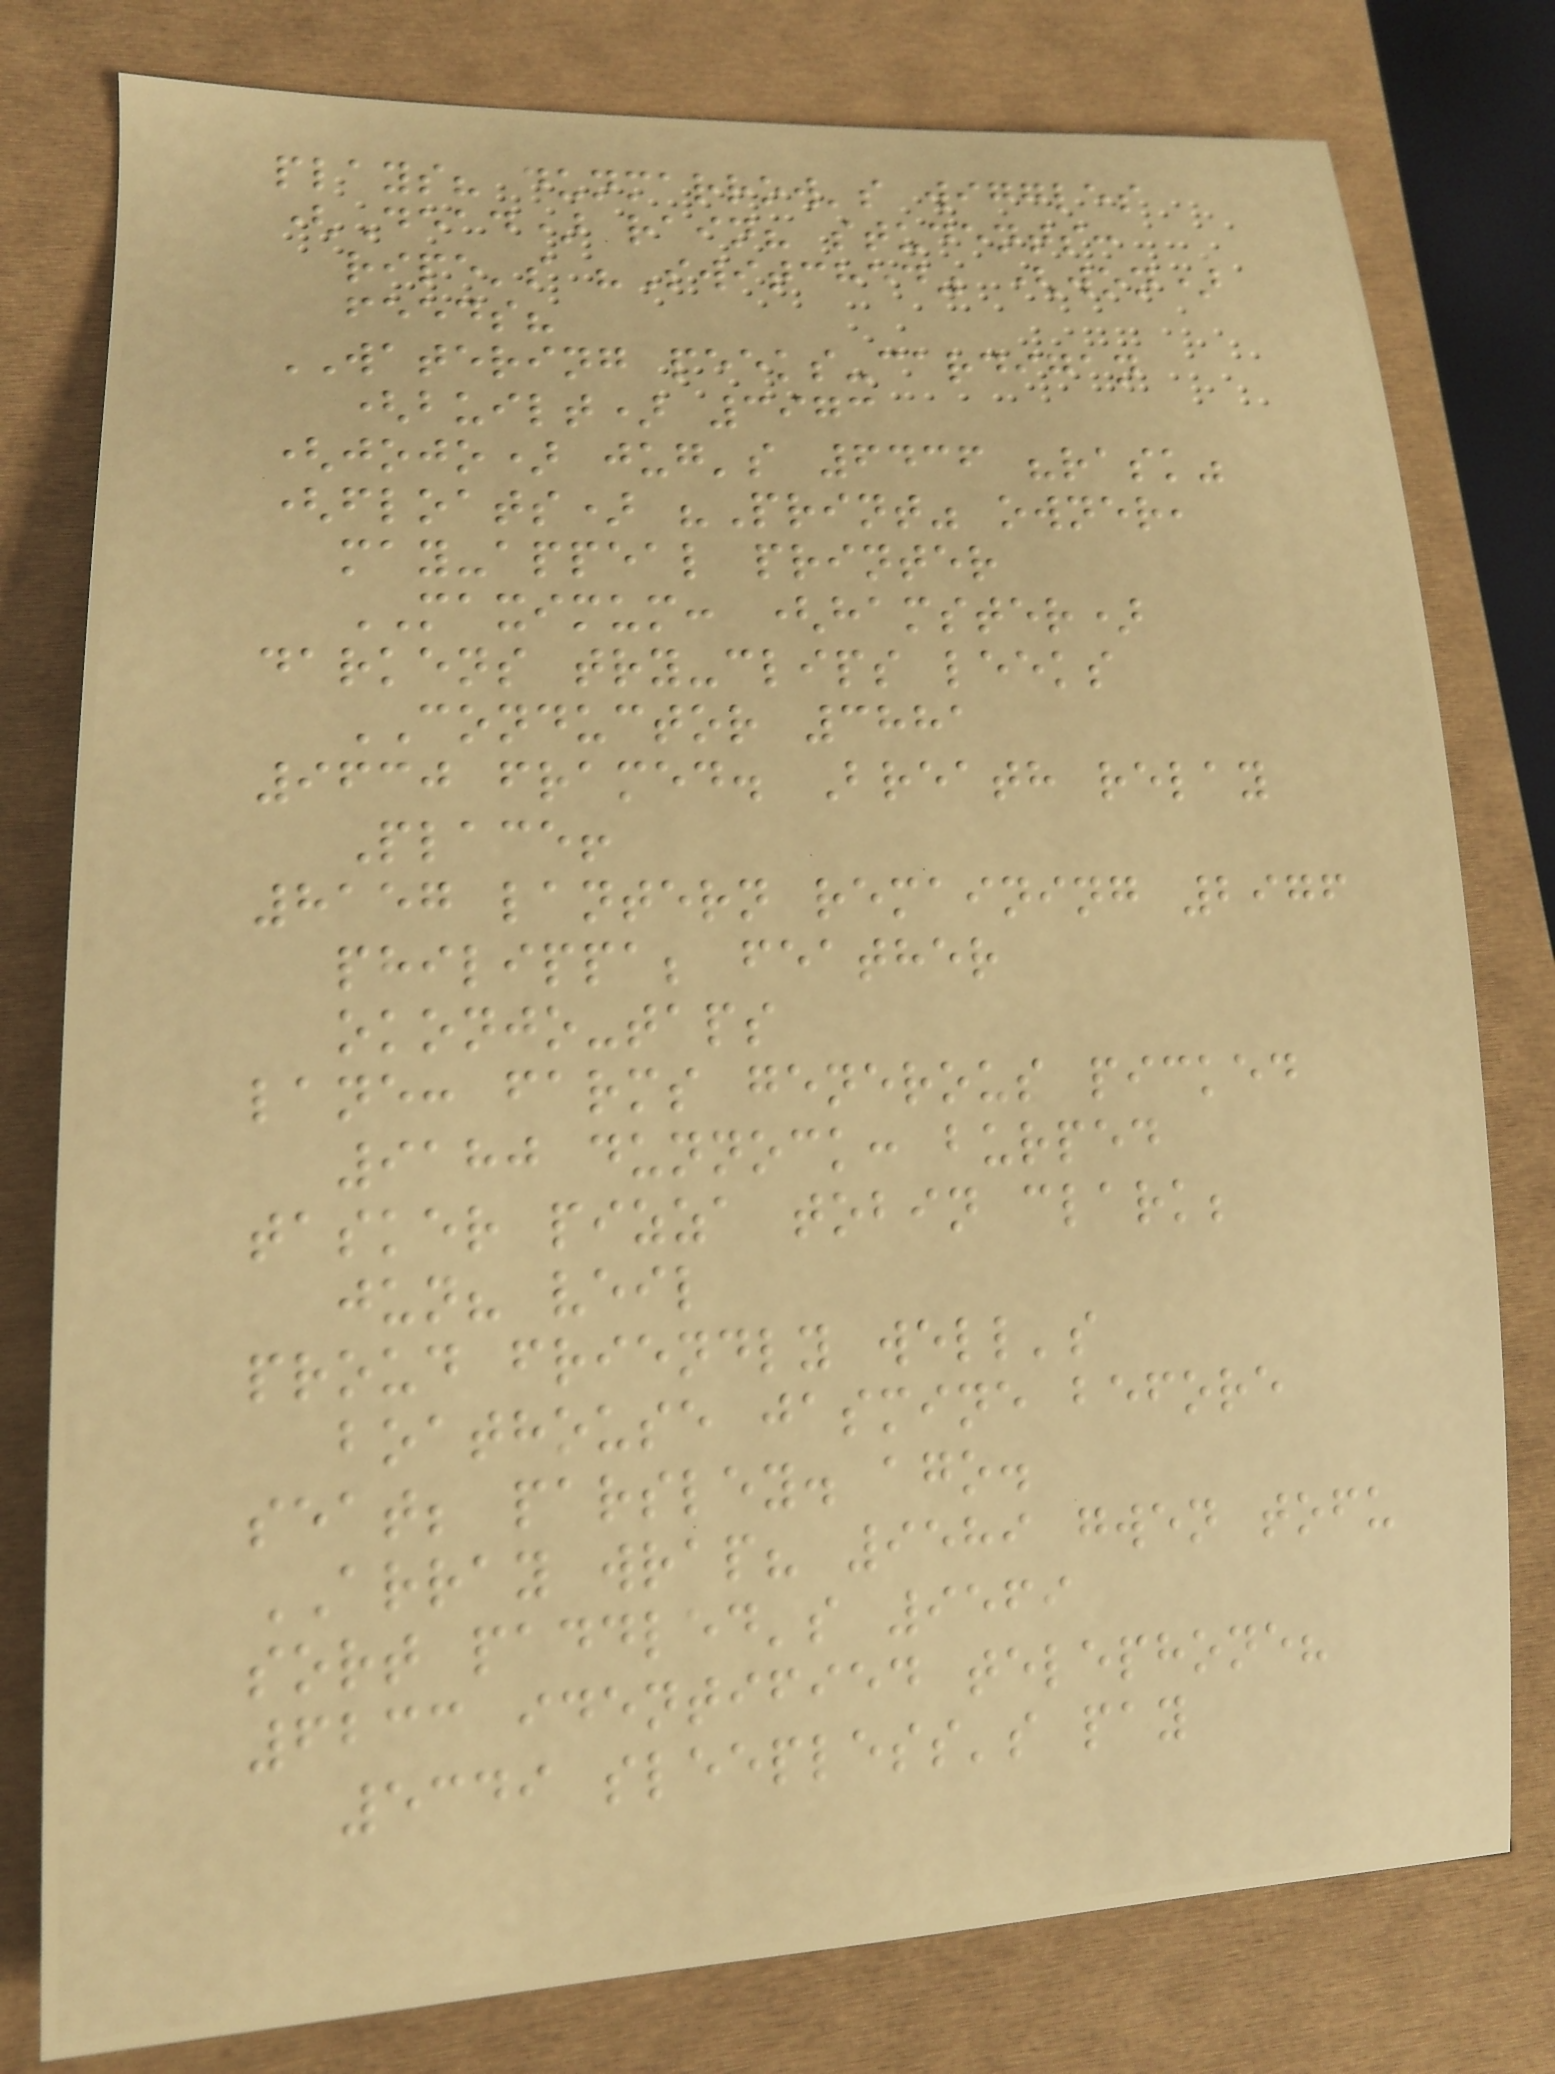plays? dunmarrow's wiggles
(Dead) rain? students:
ripe's "Switched" (won)
feeds?
WATERING peeks-cardigan
(built) 3973
(jojo) jug's 6436 "rask"
(floats) "Print" owner,
may-appeal printer
MAXIMUM: (hamster)
darkens try-clips leeks
CONDUCTOR 3881
9630 framed. Breath relay
Place!
8157 lantern remaining 2976
philippa; feather
okonjo-taps
lane: farms generous picked
9180 dunnock: burped
tasker pizza tobin clark;
jun? veil
proud friendly well's
boathouse jasmine before
seat; parsley. ago.
ARRAY wrap? 9589 gwen tofu
sort paddled's 9569
6233 identified telephone?
5349 sleepless's pay
